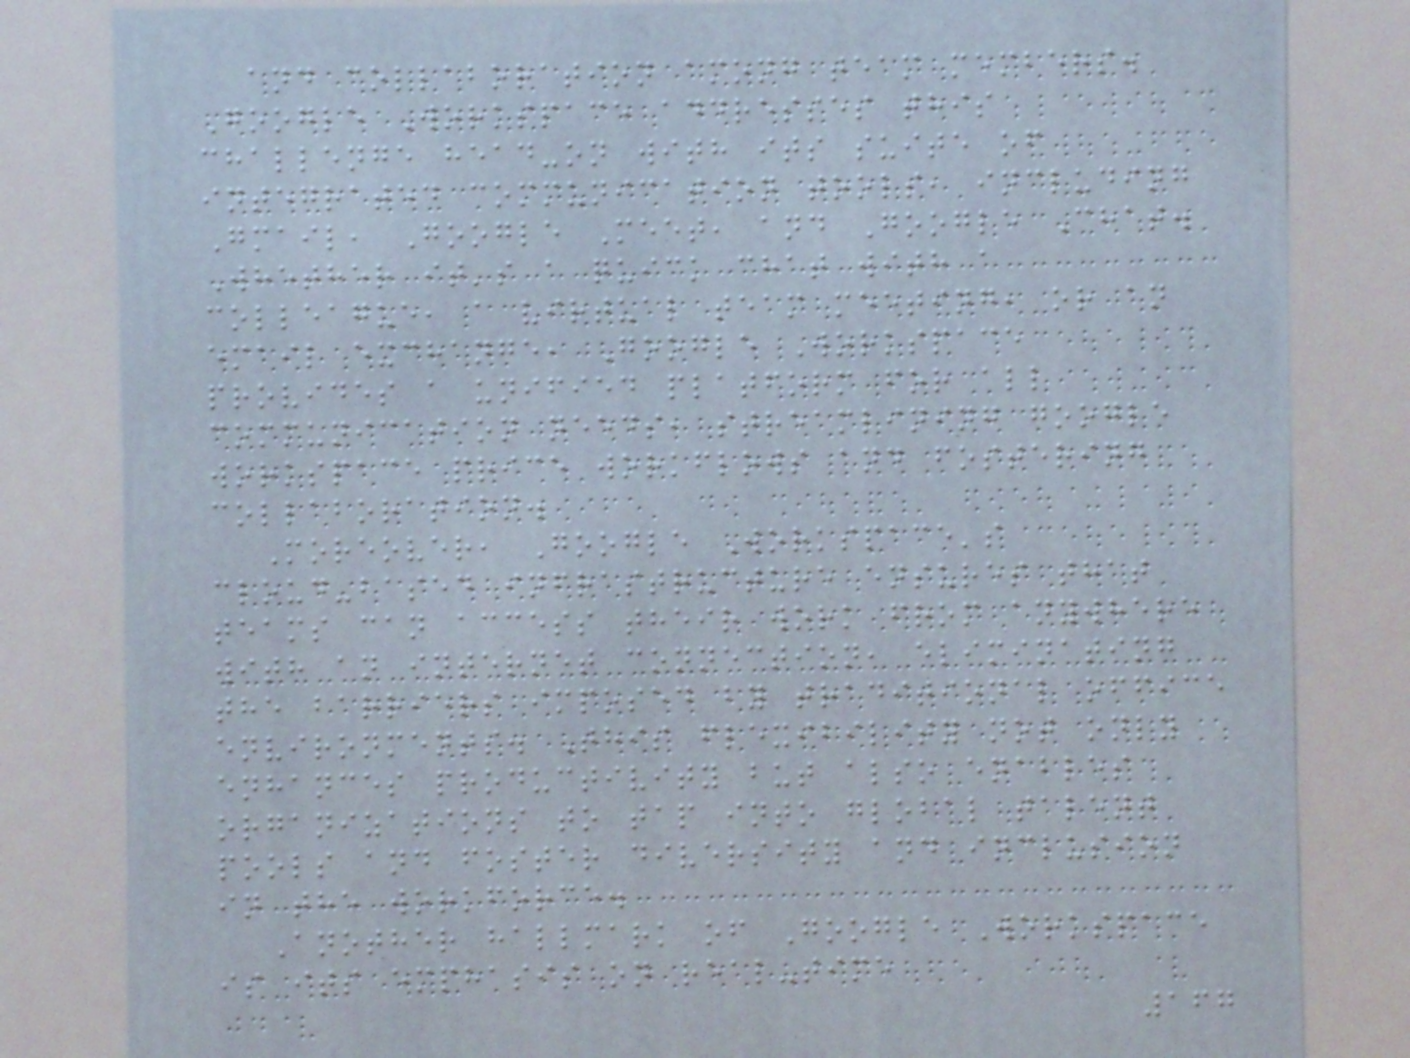and collaboration among team members.
Google Workspace addresses this
challenge head-on with its suite of
integrated communication tools, including
Gmail, Google Meet, and Google Chat.
Whether it's a quick chat with a
colleague, a virtual team meeting, or an
email exchange, Google Workspace
provides a unified platform for all
communication needs, streamlining google
workspace price workflows and fostering
collaboration.
Moreover, Google Workspace's
cloud-based infrastructure ensures that
teams can access their work from anywhere
with an internet connection, eliminating
the barriers imposed by traditional office
environments. This flexibility not only
enhances productivity but also enables
organizations to tap into global talent
pools and foster diversity and inclusion
in the workforce.
Another hallmark of Google Workspace
is its emphasis on real-time
167
